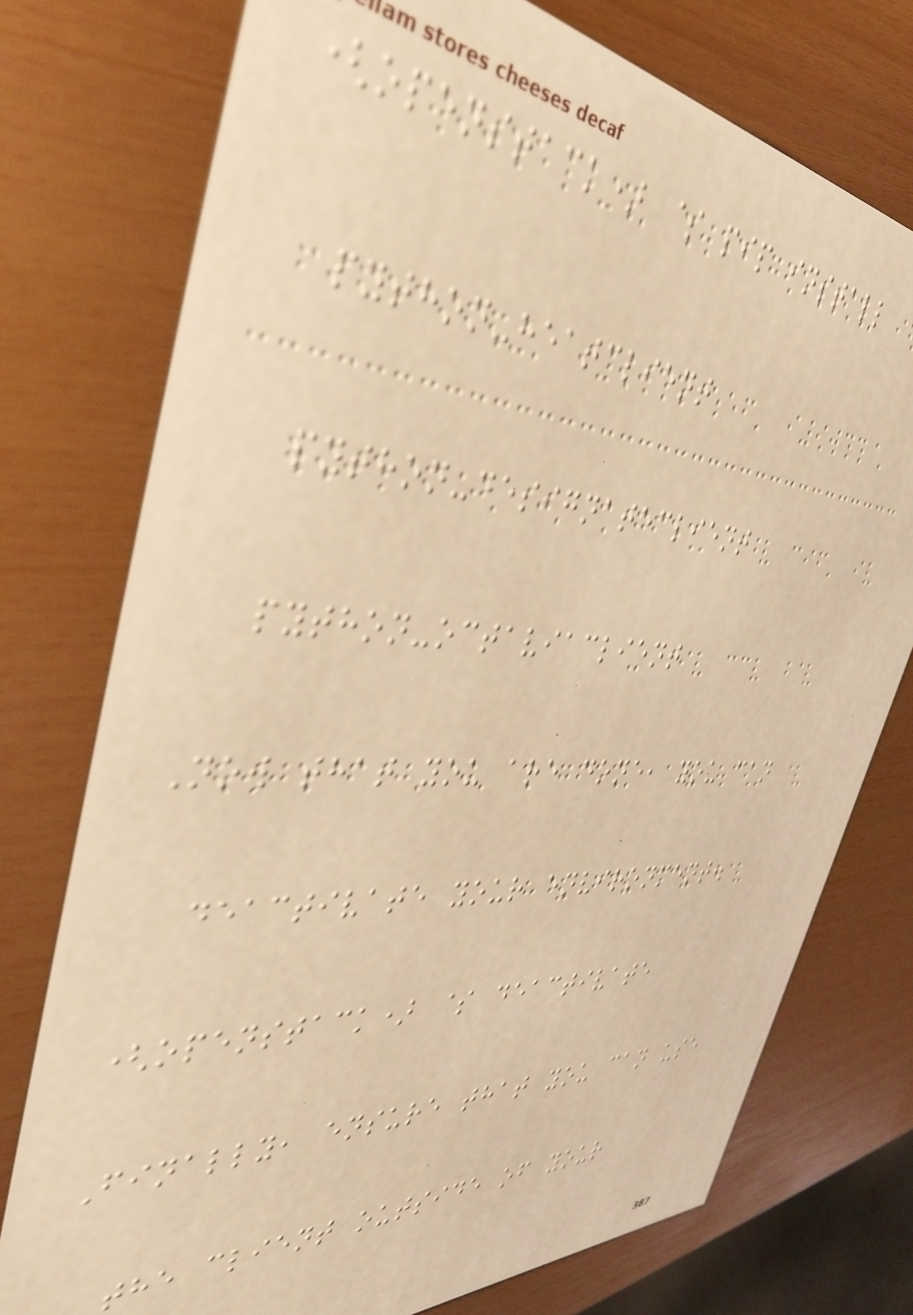(openstack) $ pip install
python-heatclient
python-designateclient
python-octaviaclient
Now that you are done, you can
deactivate your environment.
(openstack) $ deactivate
Finally, ensure that you can use
the client outside of your
